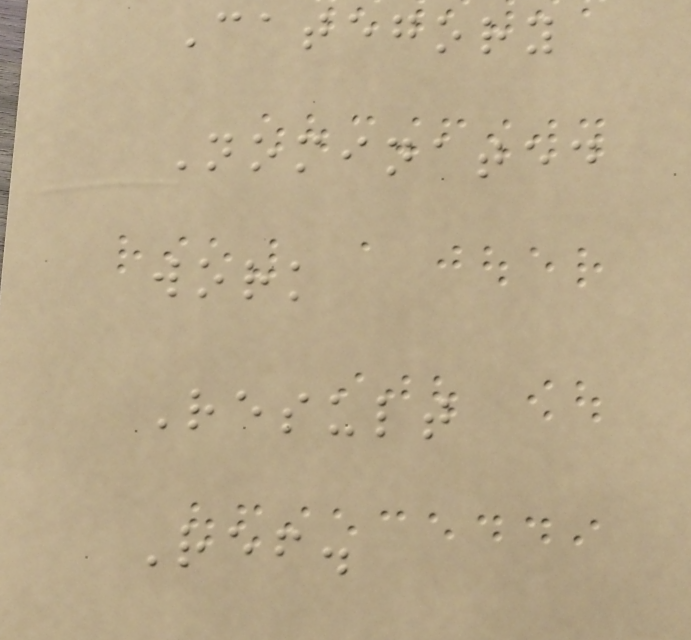Category
Nominated
work
Result
Ref.
